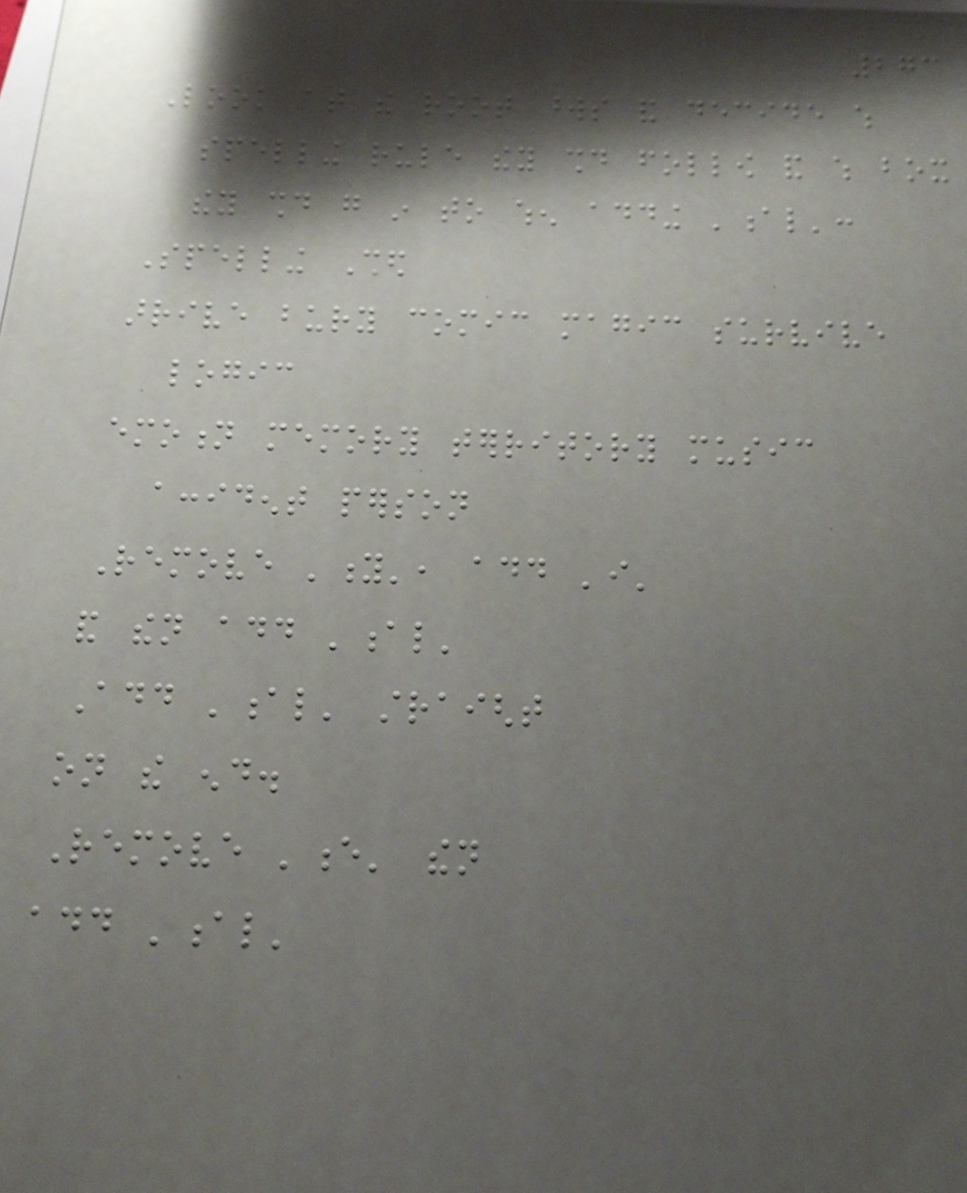273
Look at the root words and decide which
spelling rule they should follow and which box
they should go in to when adding 'al':
Spelling Shed
arrive bury comic magic survive
logic
emotion memory territory music
accident person
Remove 'y', add 'i'
and then add 'al'
Add 'al' straight
on the end.
Remove 'e' then
add 'al'
